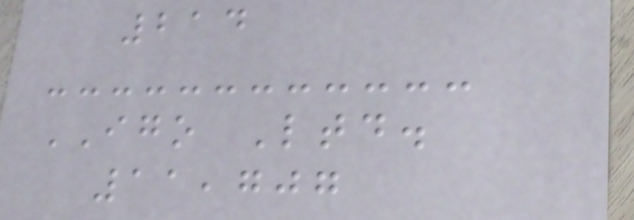214
IGO Ltd.
11,707
